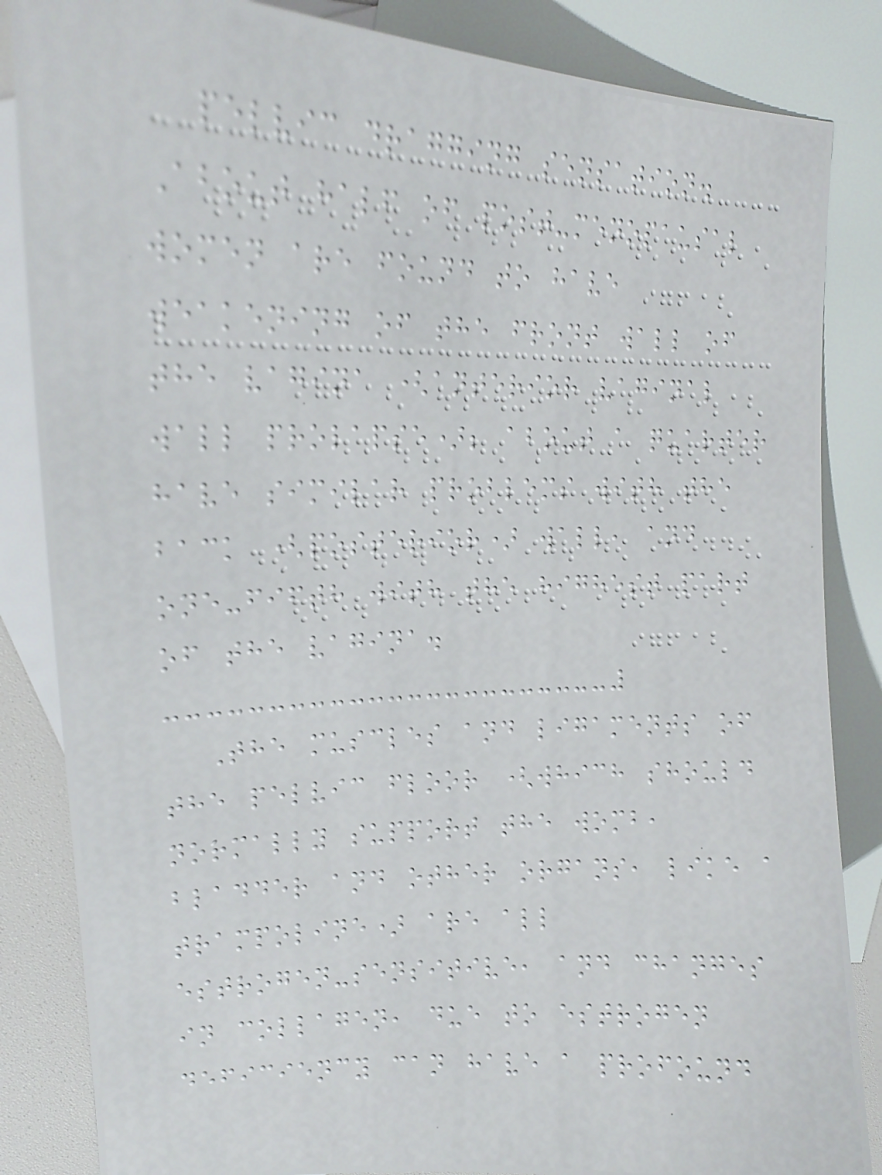pelvic dragging sensation.
About half of post-menopausal
women are found to have
weakening of the front wall of
the vagina (anterior vaginal
wall prolapse); about a quarter
have similar problems with the
back (posterior) wall, and
one-fifth with the highest part
of the vagina.
The muscles and ligaments of
the pelvic floor (which should
normally support the womb,
bladder and other organs, like a
trampoline) are all
estrogen-sensitive, and changes
in collagen, due to estrogen
deficiency can have a profound
